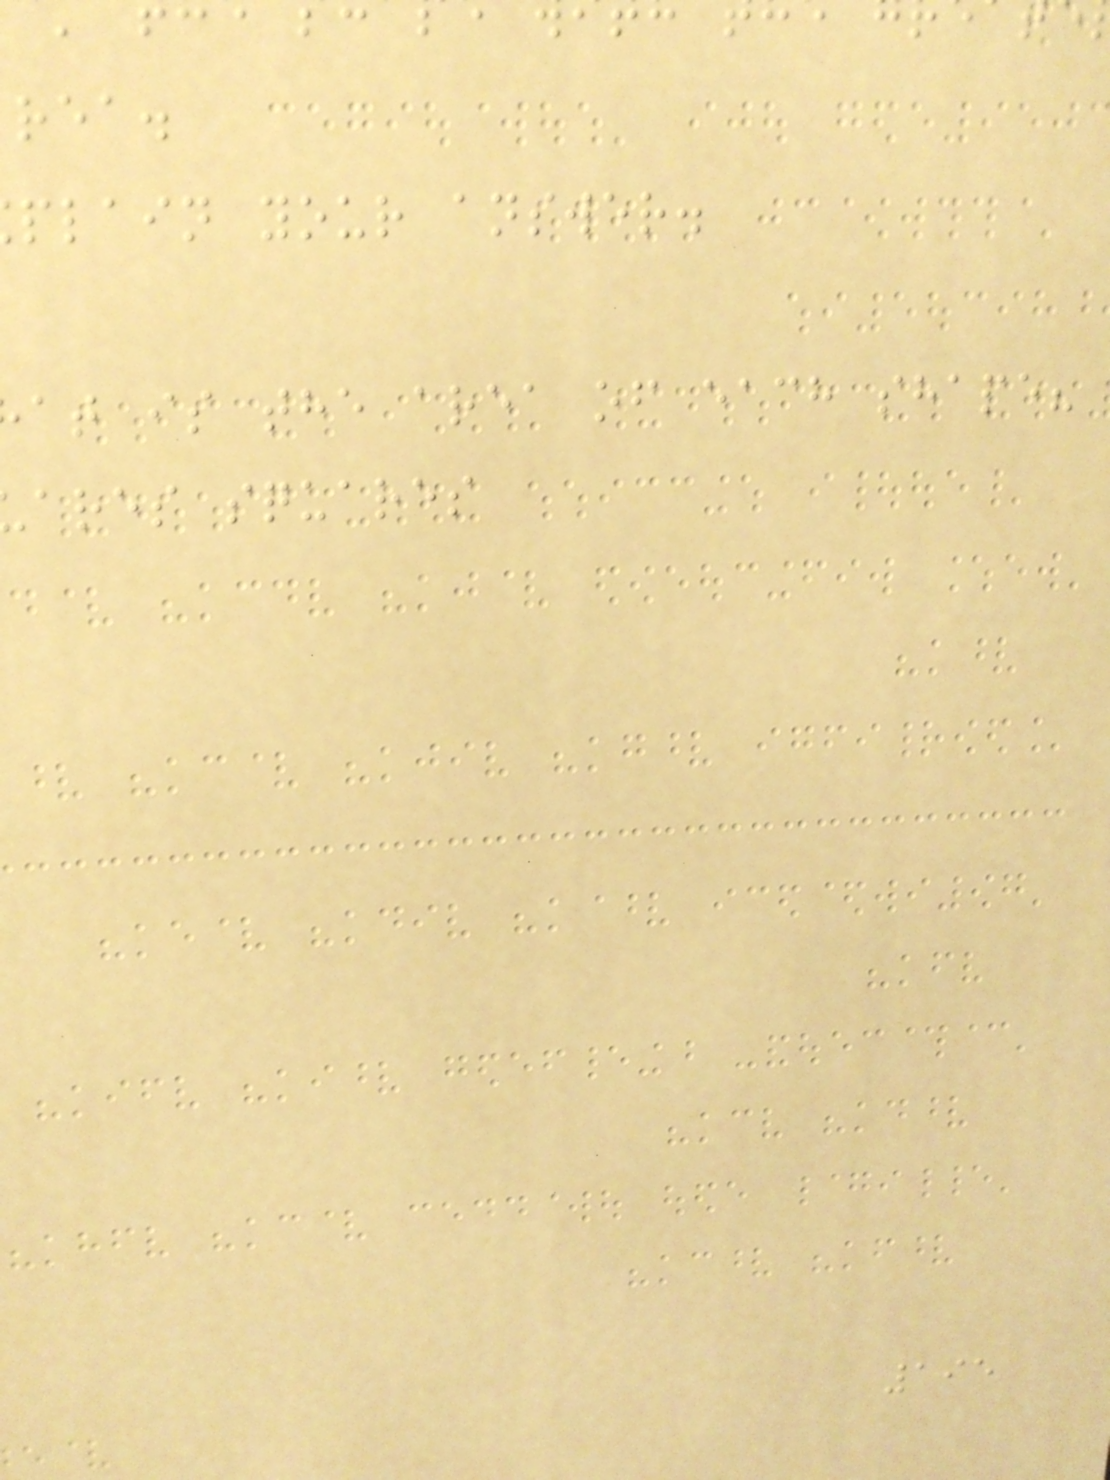rea.
plain your answer.
at is the area of each shape?
ares squares
195
